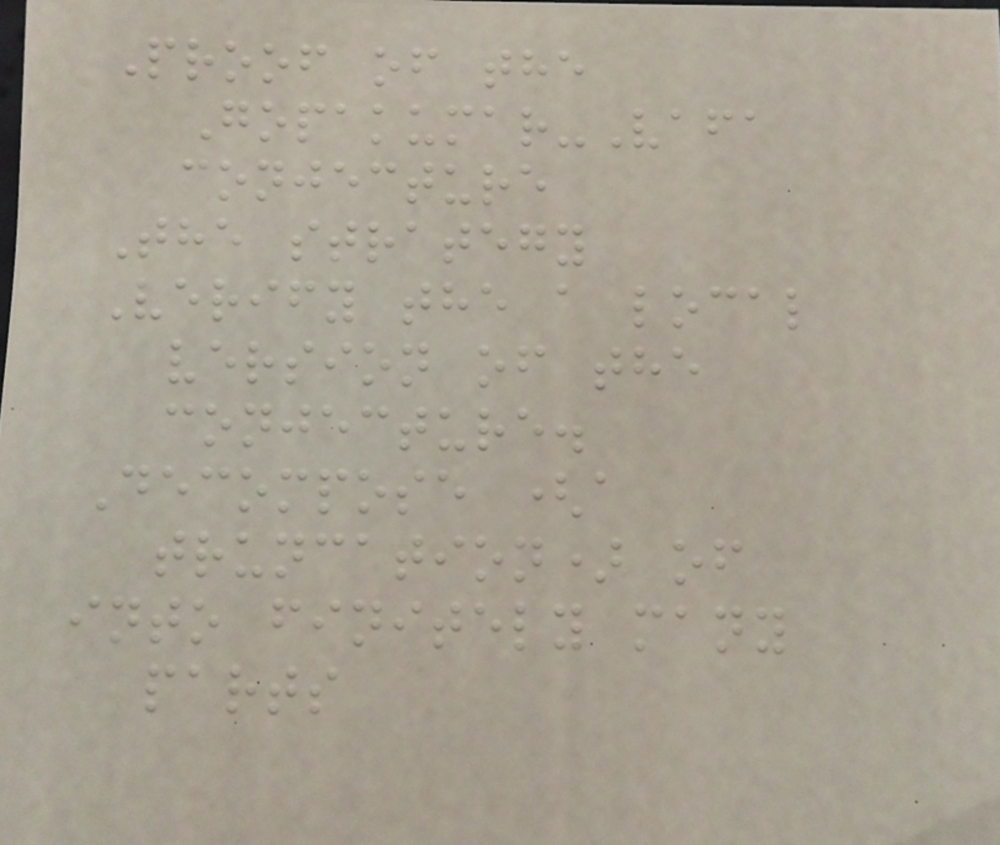Proof of the
Gopakumar-Vafa
conjecture
The strategy
Verify the a local
version of the
conjecture.
Decompose (a
truncation) of
into finitely many
parts
